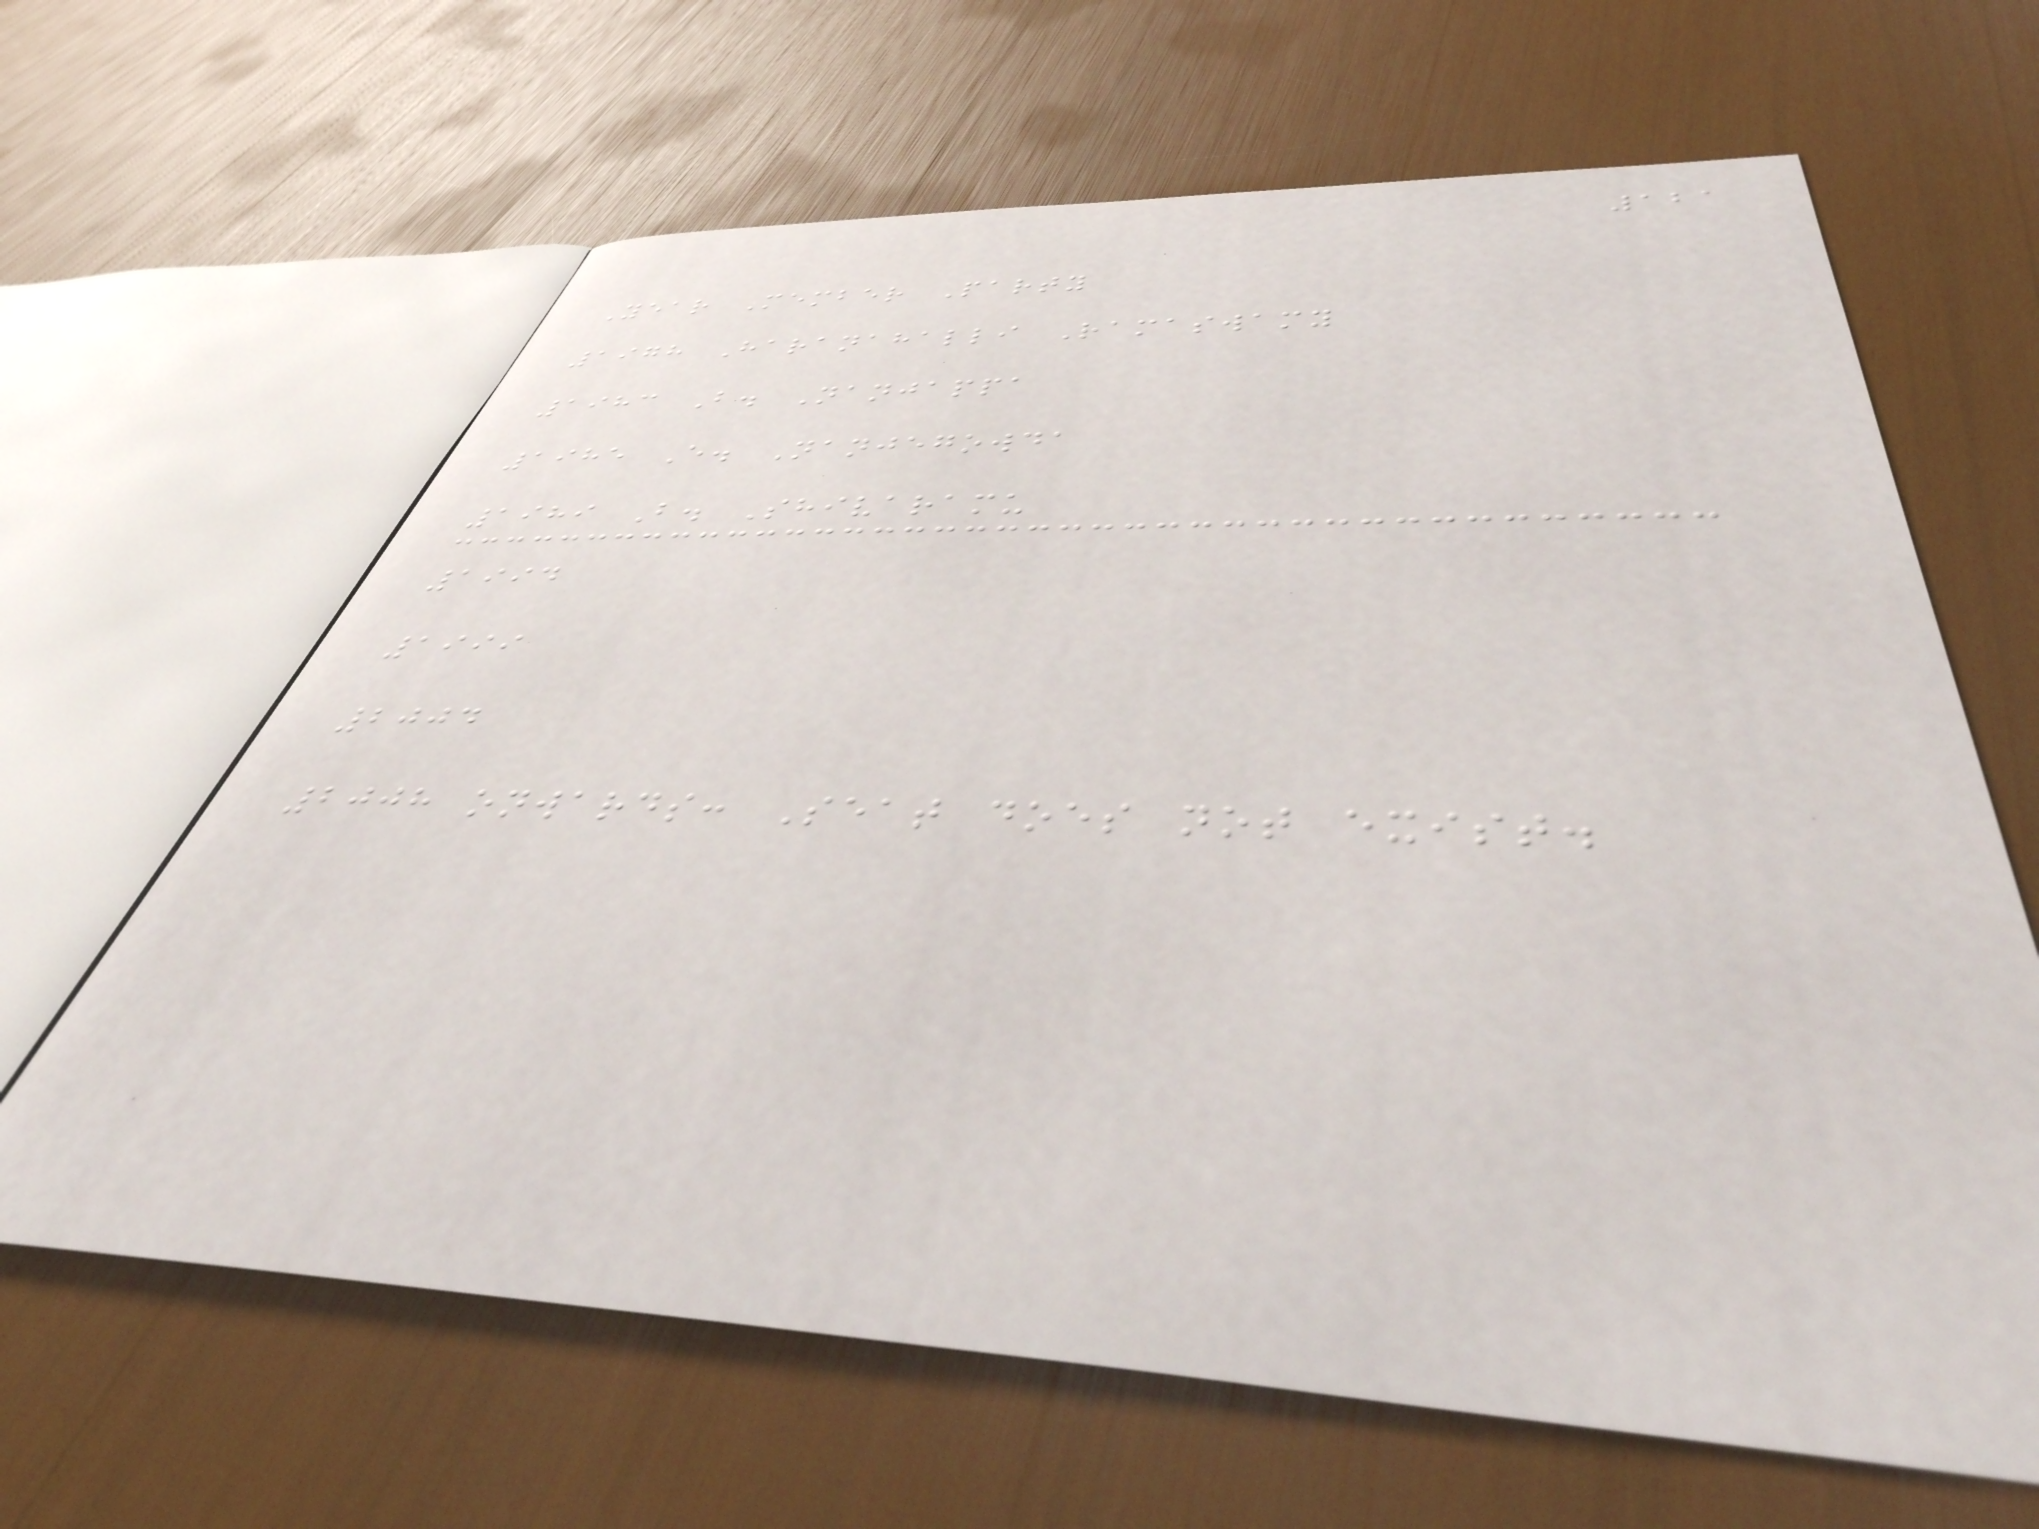121
Year Member Party
1978 Haranahalli Ramaswamy
1983 B. Nanjappa
1985 E. Nanjegowda
1989 B. Shivaramu
1994
1999
2004
2008 onwards: Seat does not exist.
